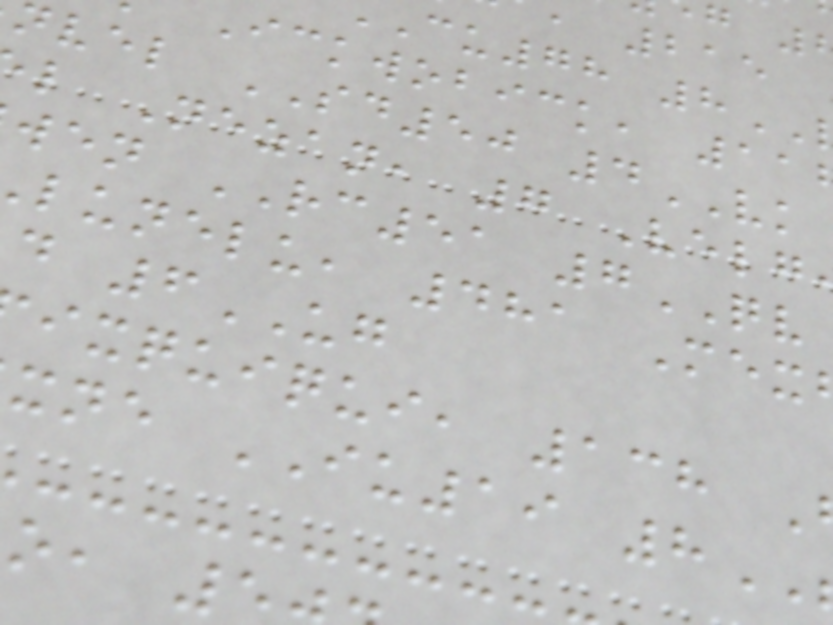cu78 8
Ickwobick, 11
nvel SD50 4VK
l Nezan, 7 Velg
wen RC51 7QV
lunelu, 481 Mex
d 6UG
ixquiqui, 138
xne IU19 8
